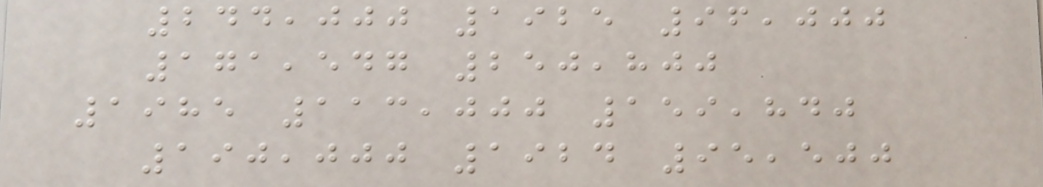244,000 1925 96,000
171,547 250,800
1985 113,000 159,840
190,000 1924 95,500
